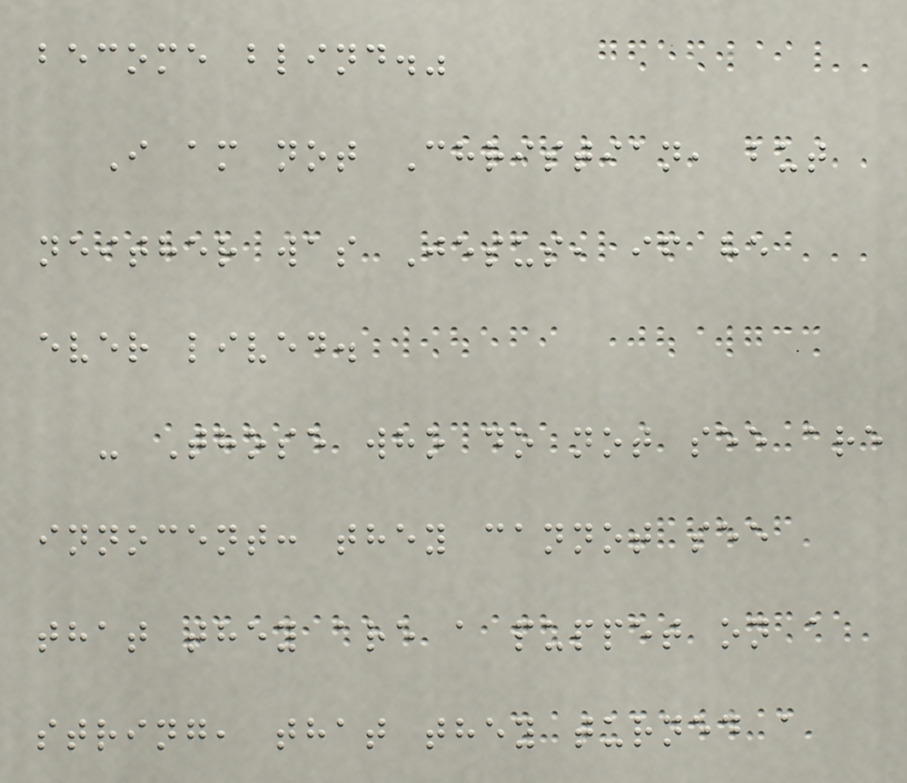become blind."
I am not Christian, but
neither was Jesus, if he
ever lived.
- Those who do not see are
innocent: they cannot see
that they are a puppet on a
string, that they turned a
